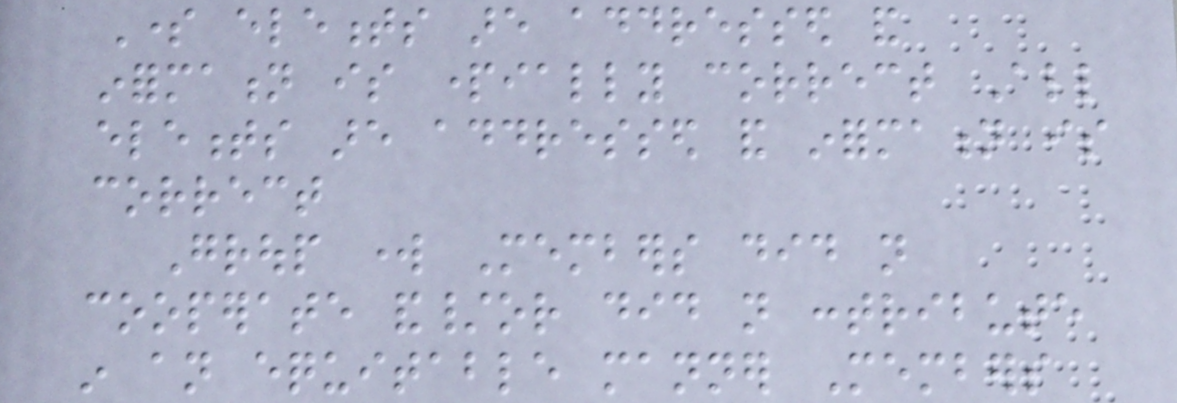Some elements are addressed and
information is partially correct All
elements are addressed and information is
correct
Group work Members did not
cooperate and/or did not contribute
in an equitable manner Members
